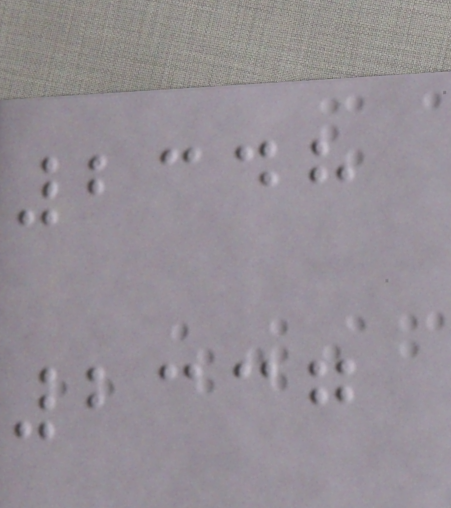2348
2337
